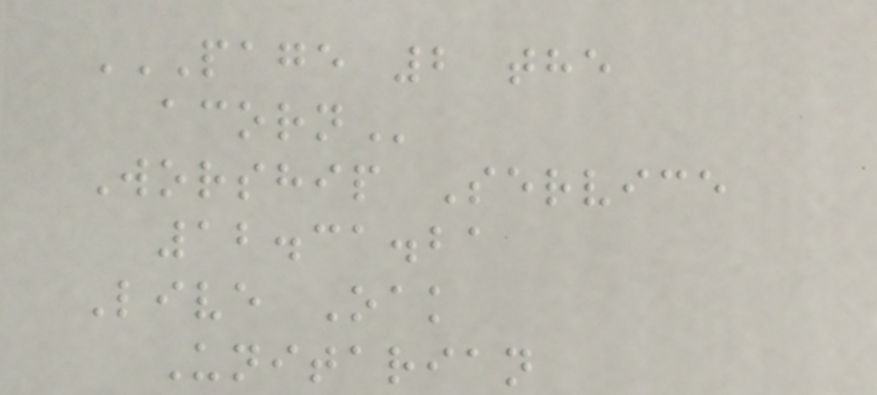PAGE 2 THE
ACORN
Worship Service
12.31.21
Live Oak
Unitarian
